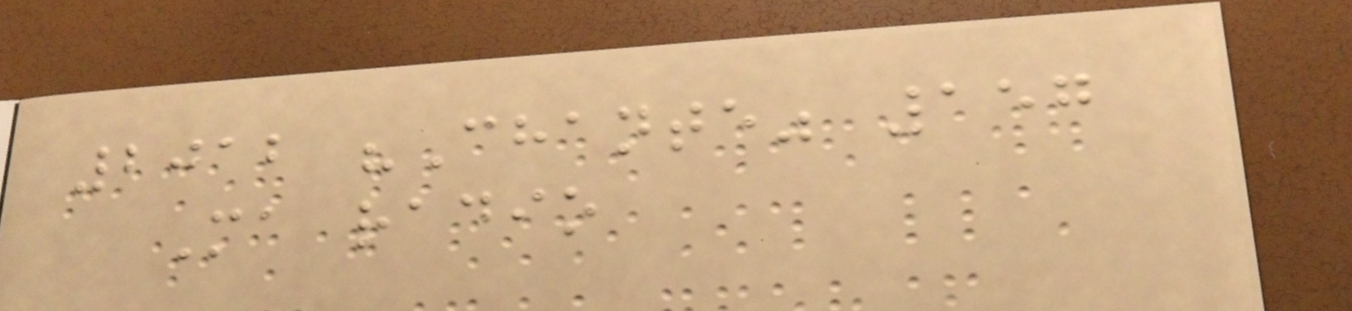2012 "Chante" 157
Ma radio
